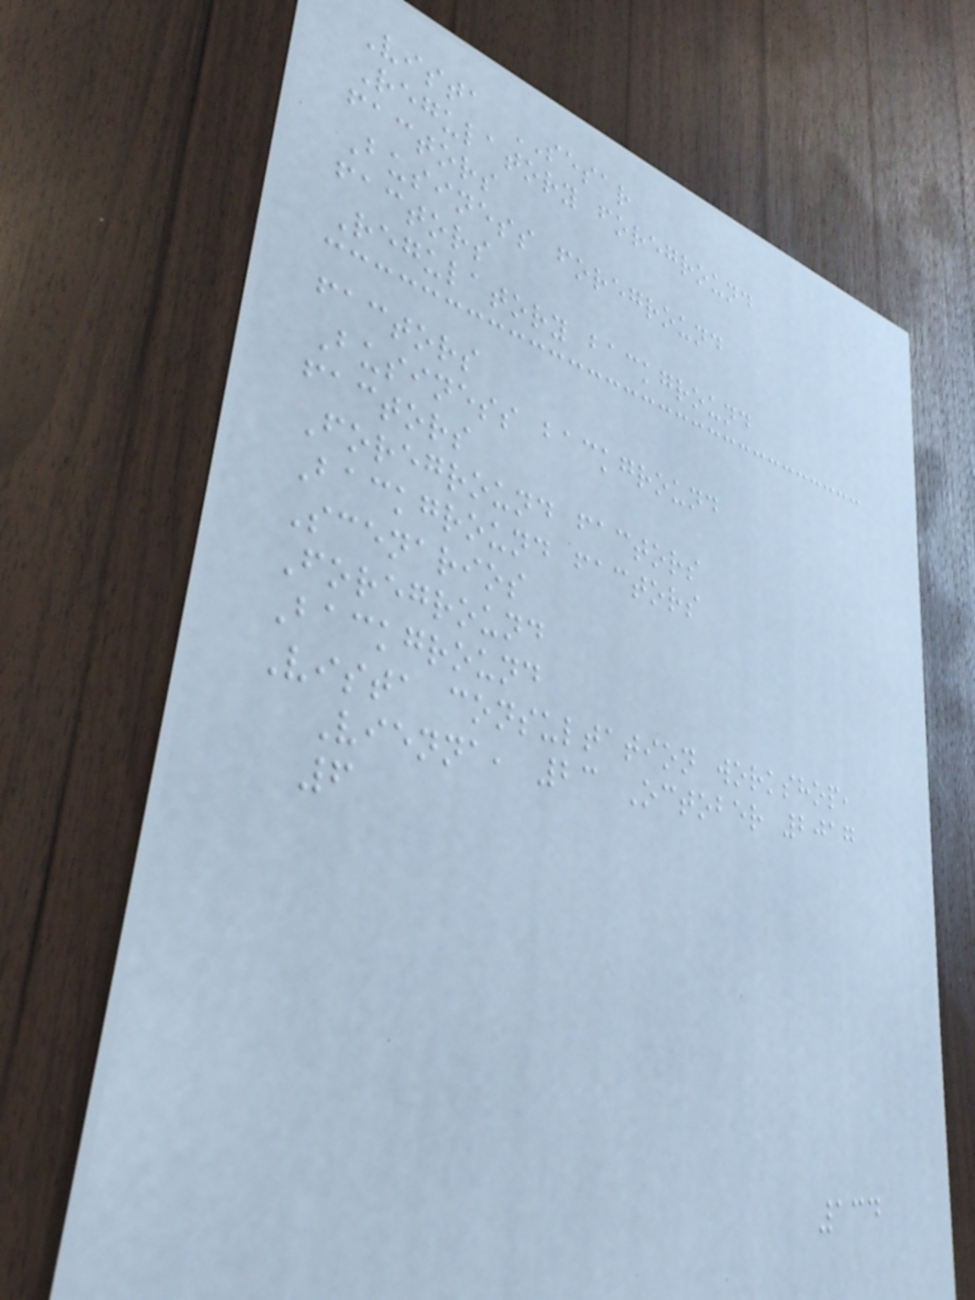Vista SESAR
Regulatory foreground
factors
Business foreground
factors
Regulatory background
factors
Business background
factors
Foreground factors
Background factors
Scenarios
Foreground
Background
Vista consultation workshop,
Vienna, 23 October 2017
6
134
